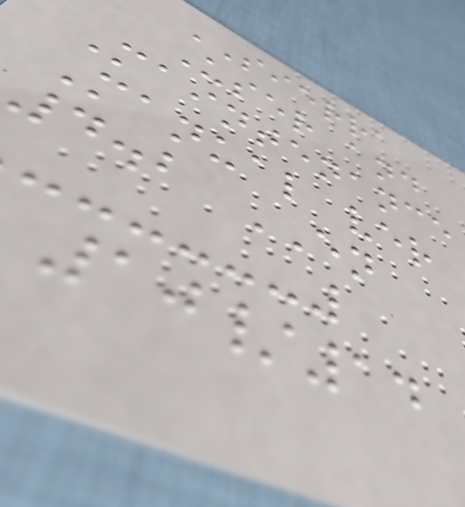SIERRA
User and
Maintenance
Manual ver
4.2 EN
10/14
